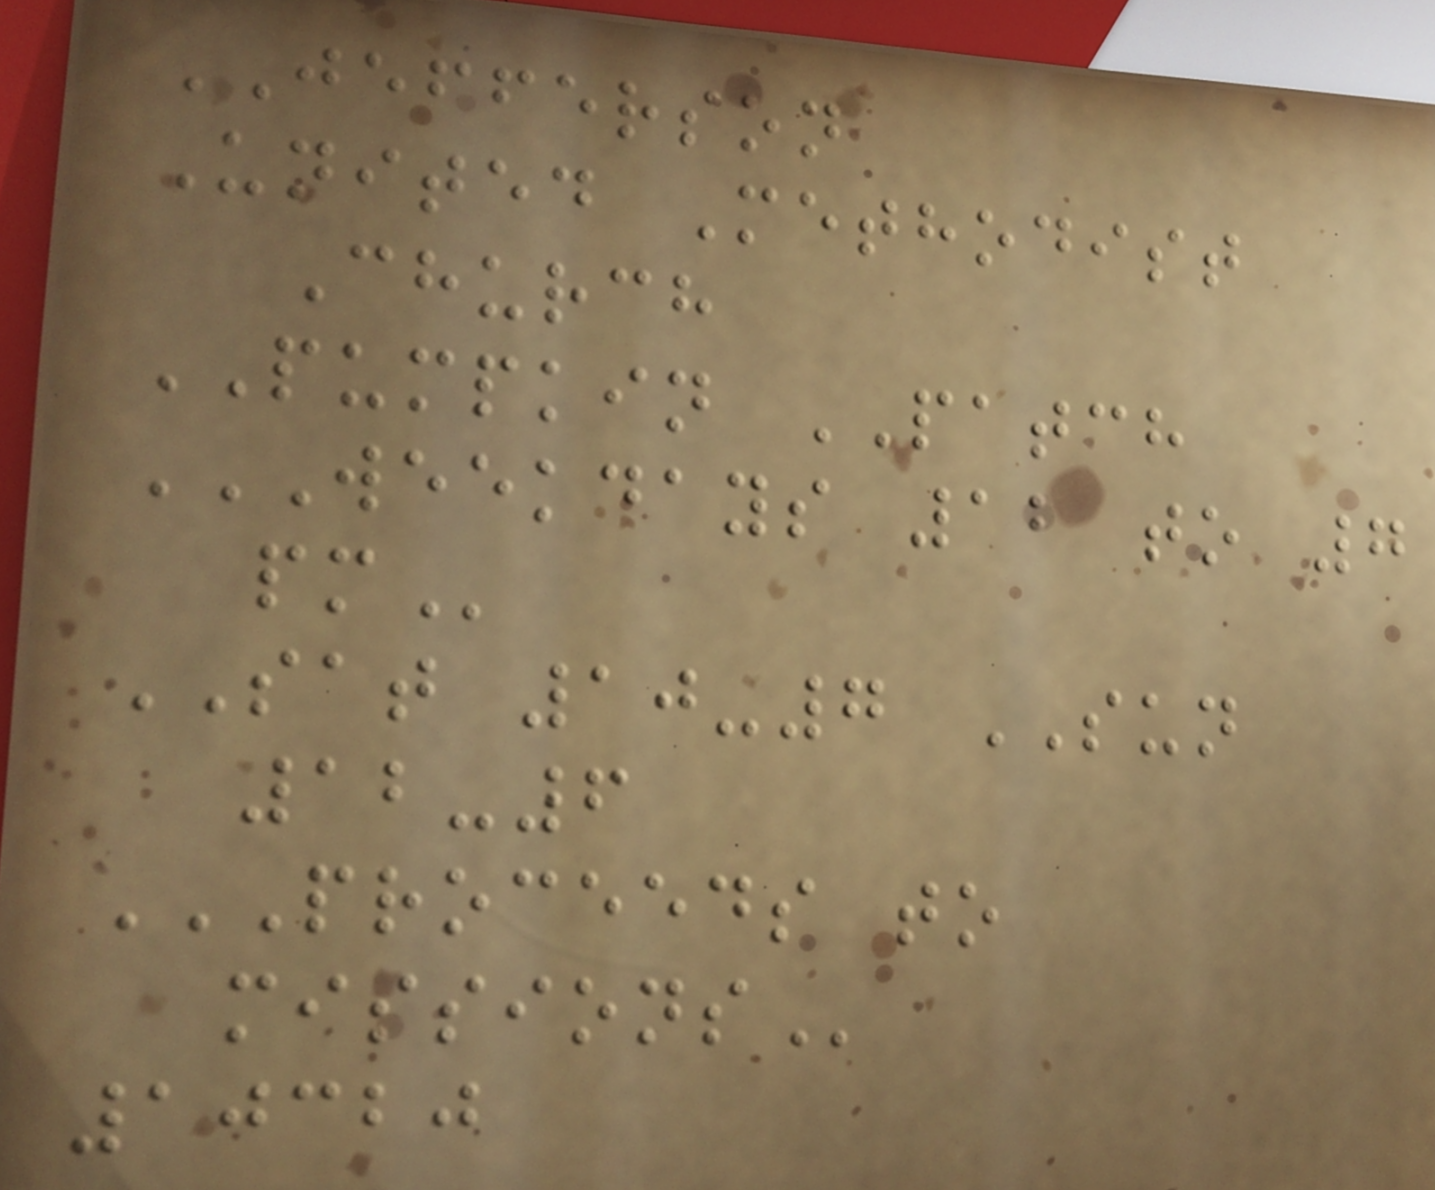JEFFERSON
United Methodist
Church
PUMPKIN PATCH
WEEKDAYS 12 TO 7
PM
SAT 10-7 SUN
12-6
PROCEEDS TO
MISSIONS
10320
